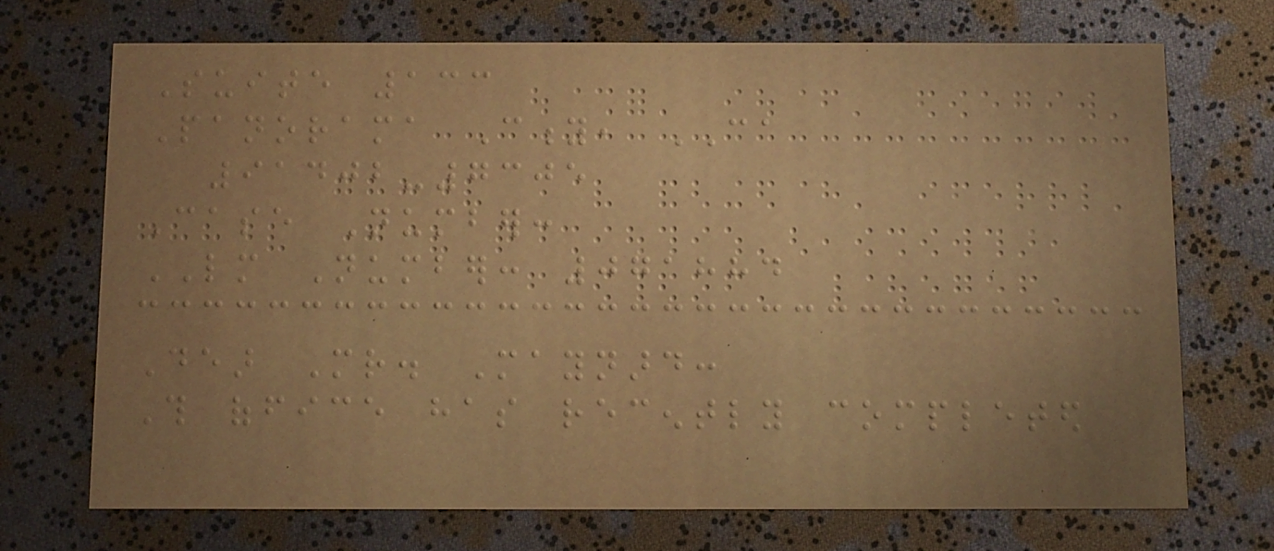Suite 133
Panorama City, CA
91402-7305
Case Number:
LM Number: 071884
Dear Mr. Maynard:
This office has recently completed
